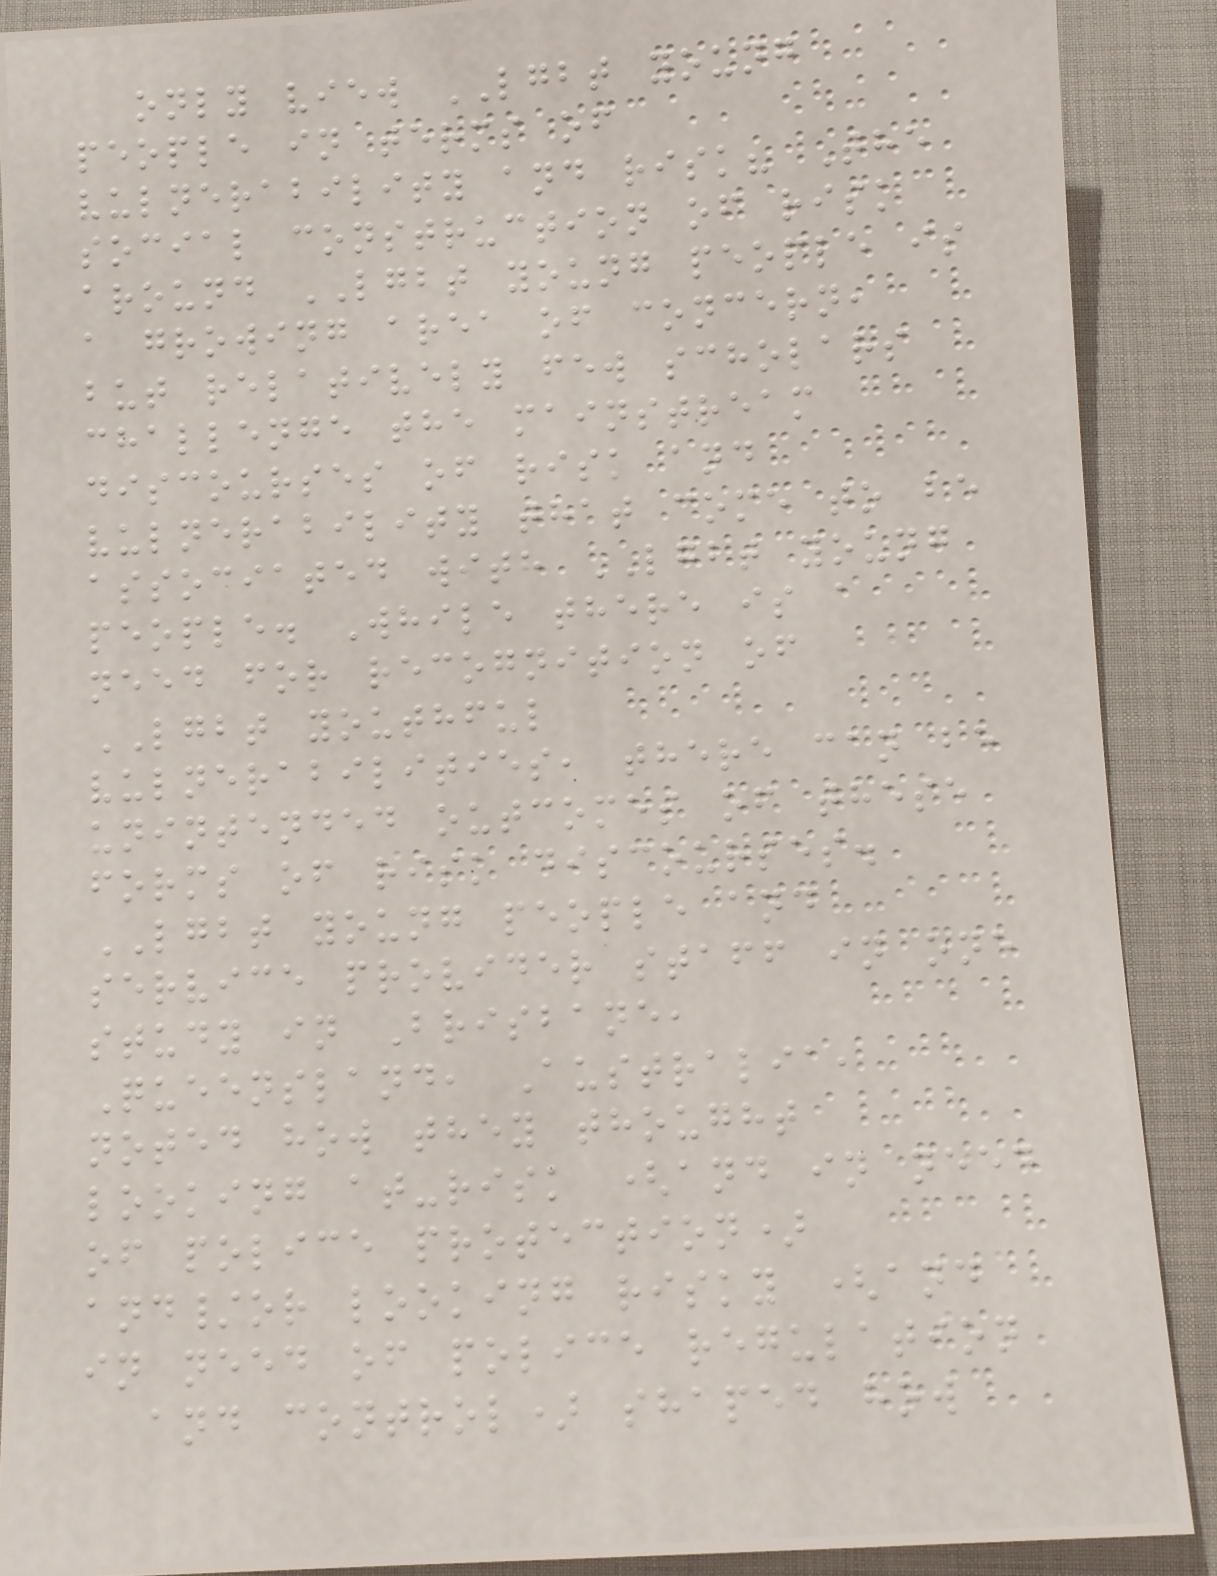only view LGBT young
people in terms of
vulnerability and risk? The
social construction of risk
around LGBT young people is
a growing area of concern,
but relatively few scholars
challenge the mainstream
discourses of risk and
vulnerability that come to be
associated with LGBT young
people. While there is a
need for recognition of
LGBT youthful
vulnerabilities, there can be
unintended outcomes of these
forms of risk discourses.
LGBT young people and
service provider staff in one
study in Brisbane,
Queensland, Australia,
noted how they thought
looking at-risk (and in need
of police protection)
and/or looking risky (and
in need of police regulation
and control) shaped how
